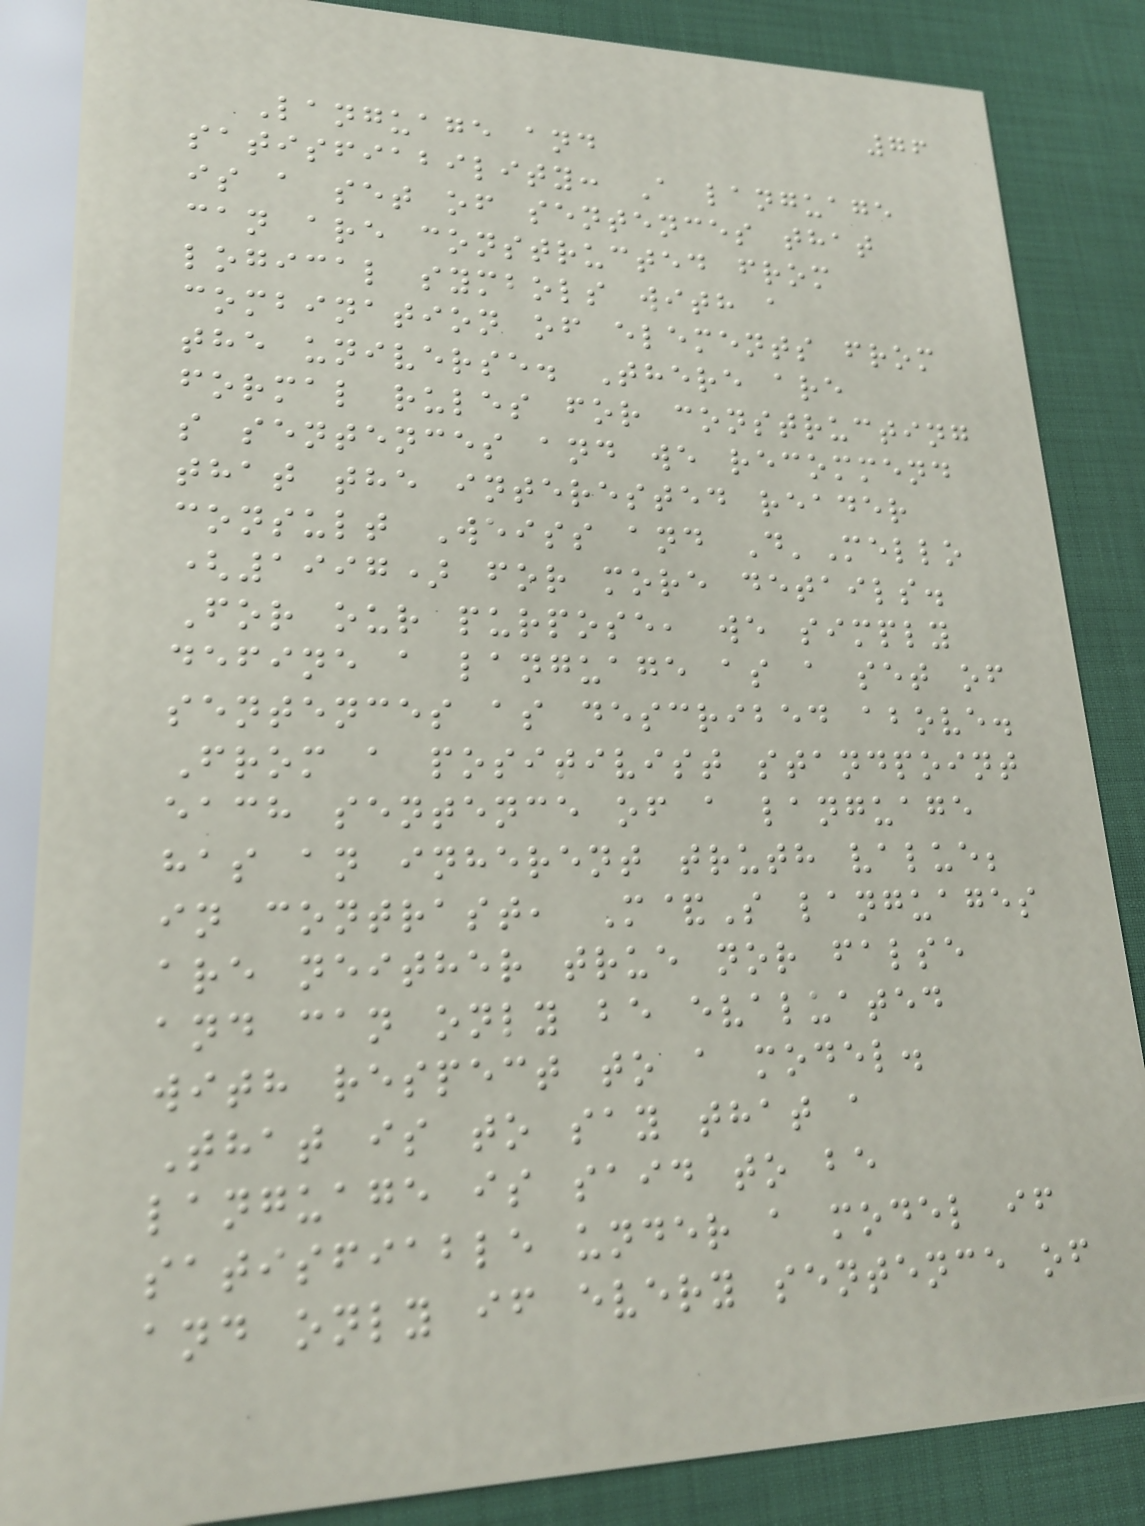76
Language and
satisfiability: A language
is a set of sentences that
can are constructed from
logical symbols with a
combination of elements from
the universe. There are
formal rules for constructing
s sentences and we recommend
that the interested reader
consult Weiss and D'Mello
(1997) for more details.
For our purpose, we simply
define a language as a set of
sentences as described above.
From a positivist standpoint
each sentence of a language
has an inherent truth value;
in contrast, M&S languages
are neither true nor false
and can only be evaluated
with respect to a model.
That is to say that a
language is said to be
satisfiable under a model if
and only if every sentence of
